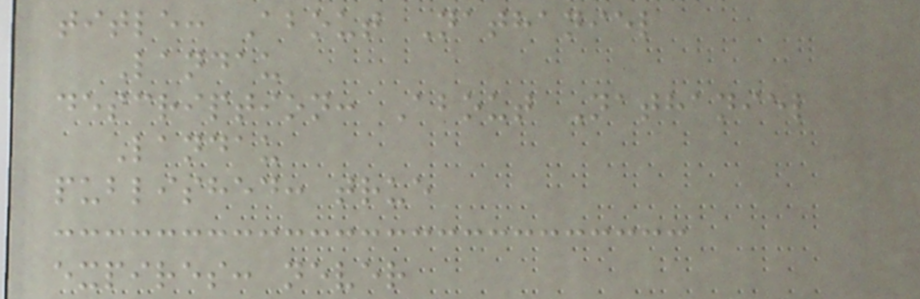title: About Nathaniel
Landau
description: About Nathaniel
Landau
published: true
expires: never
